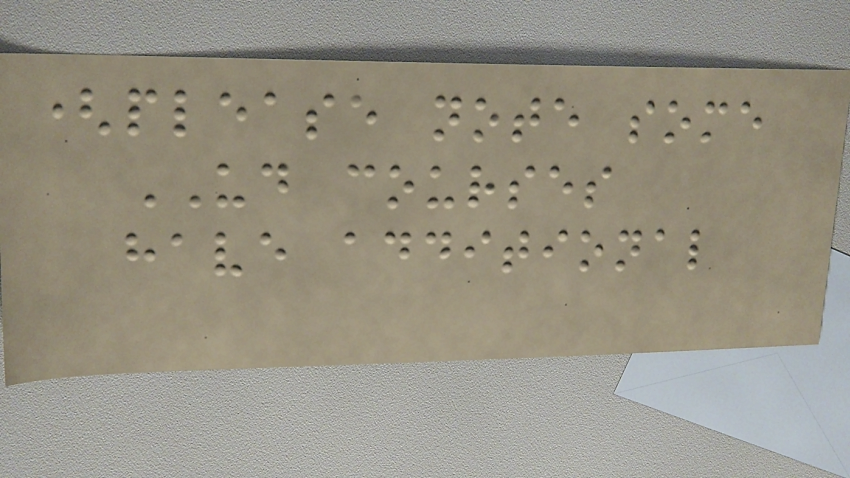(please note some
UD courses
have additional
